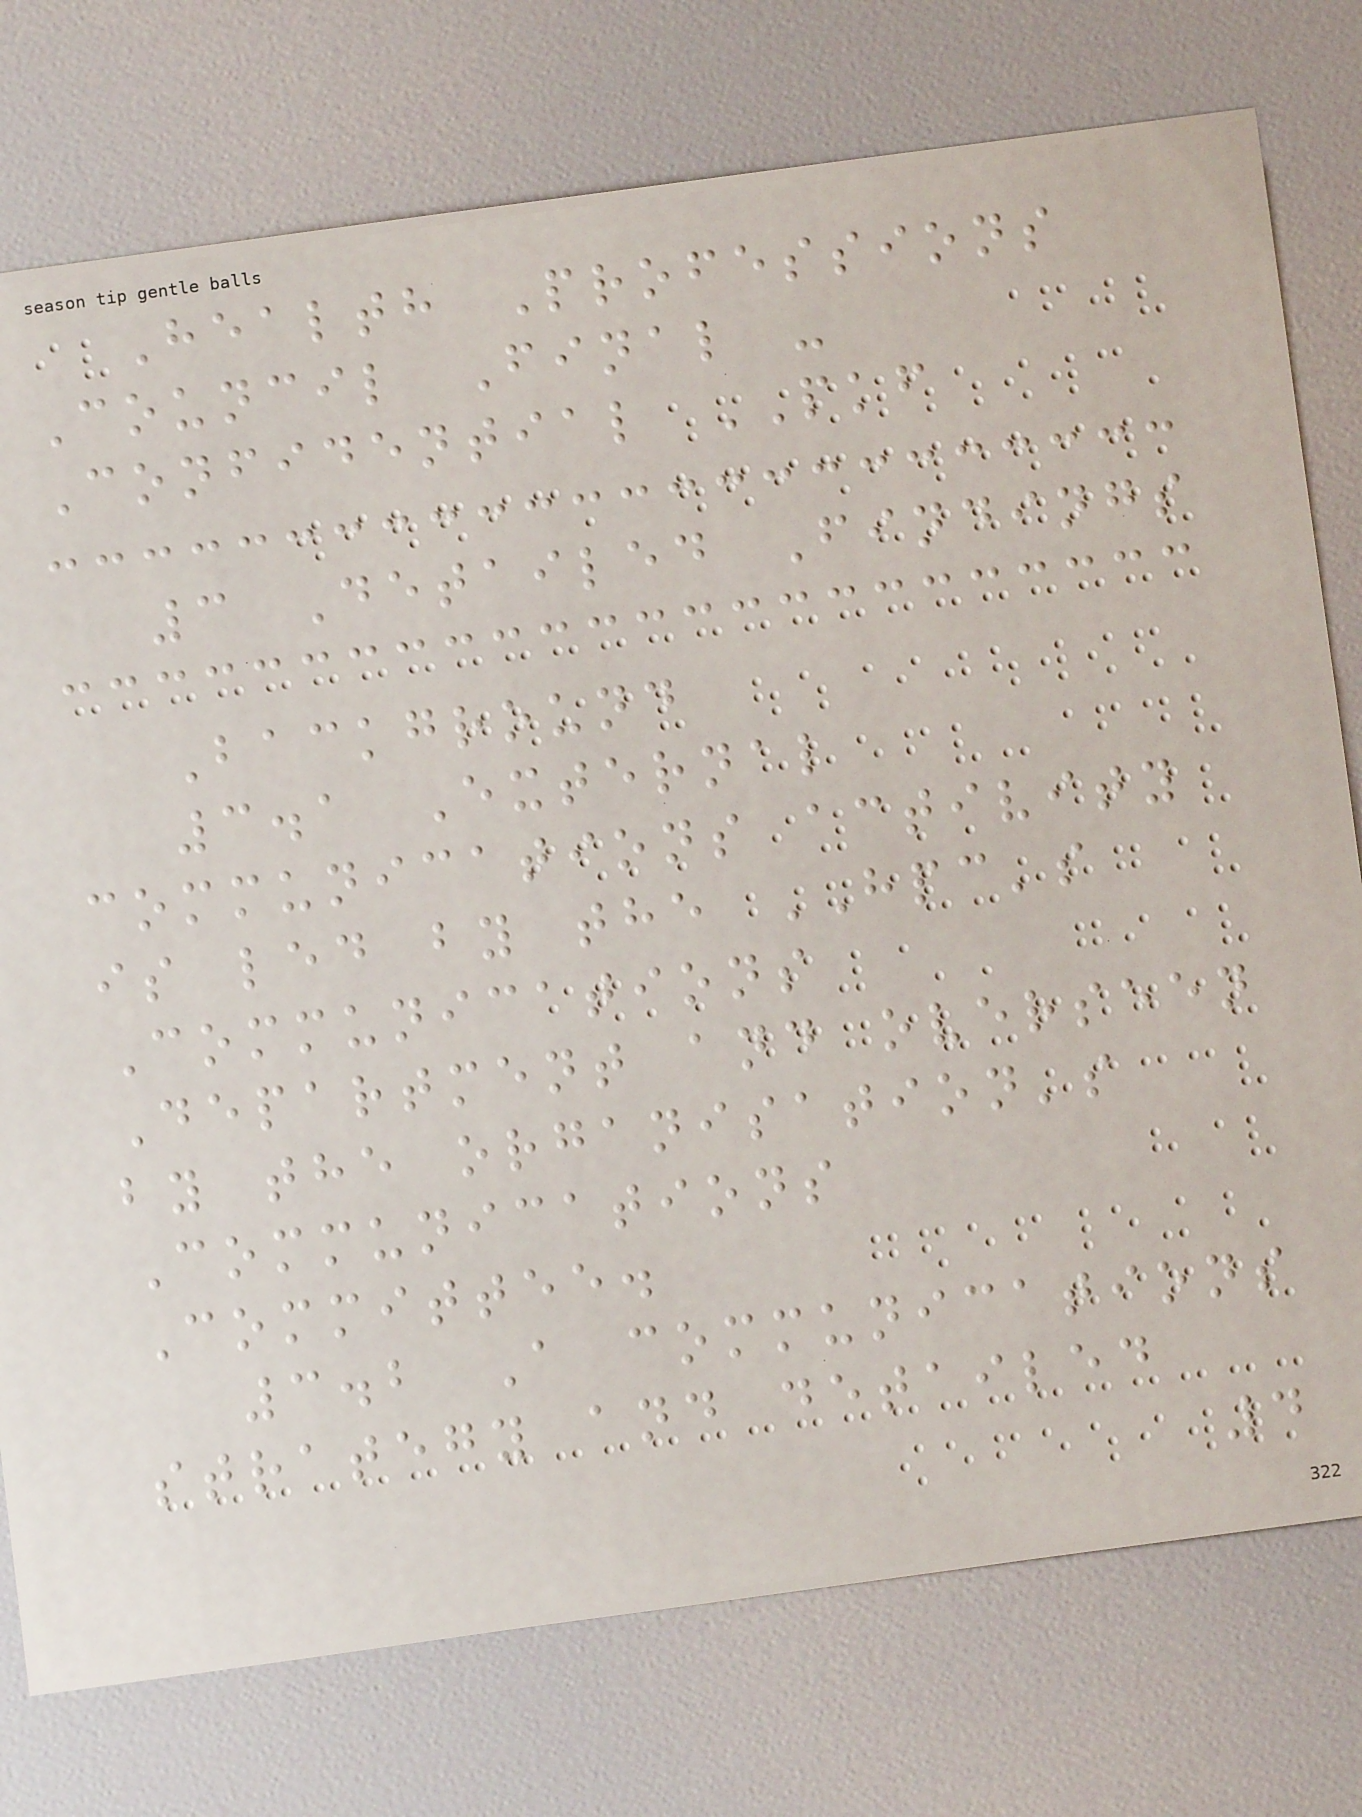Health Professions
Council Final -
Confidential PKF
3 Detailed Findings
Background
3.1 External
communications activity
is led by the HPC's
Communications
Department and overseen
by the organisation's
Communications
Committee.
3.2 A communications
strategy and detailed
4
